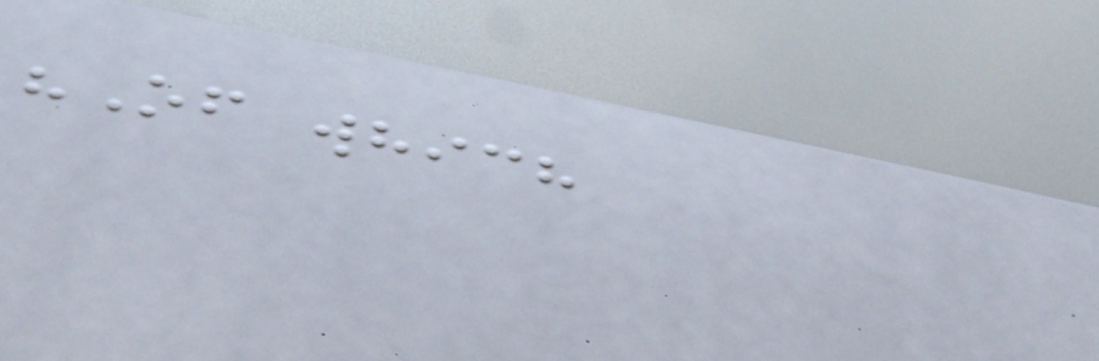"Of which
